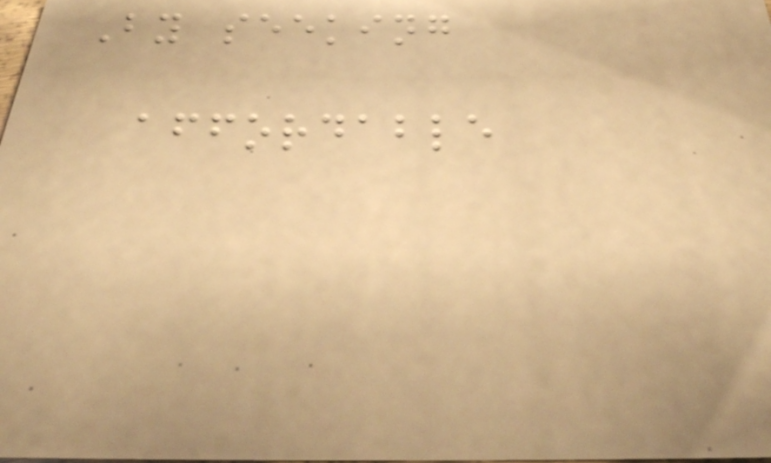By seeking
affordable
